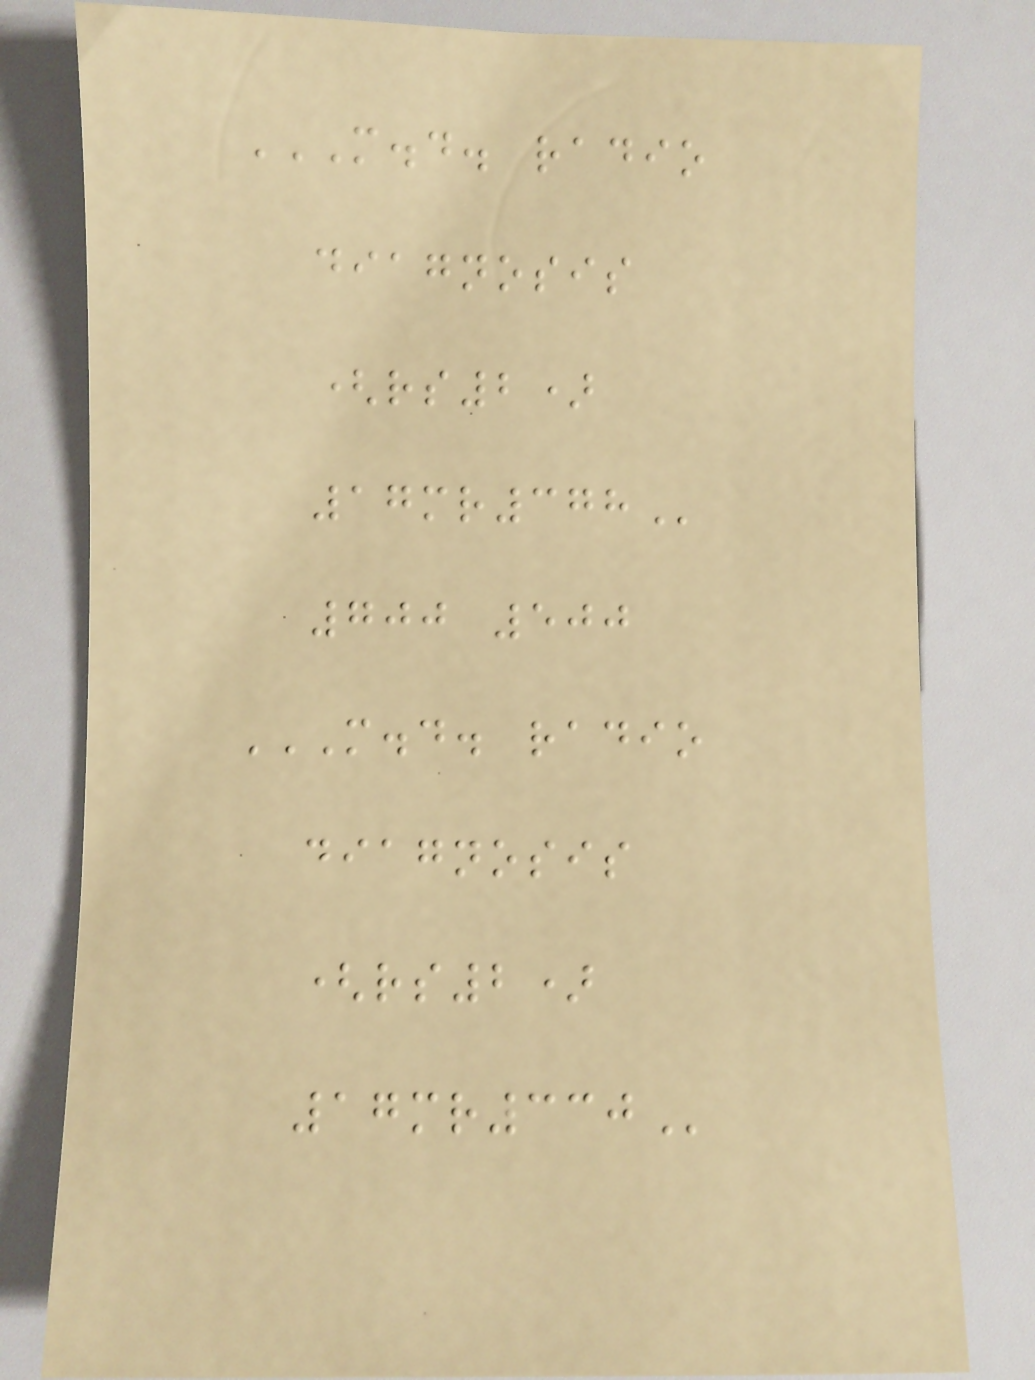M.D. RADIO
DIAGNOSIS
(RS2)
17MR378
700 500
M.D. RADIO
DIAGNOSIS
(RS2)
17MR330
